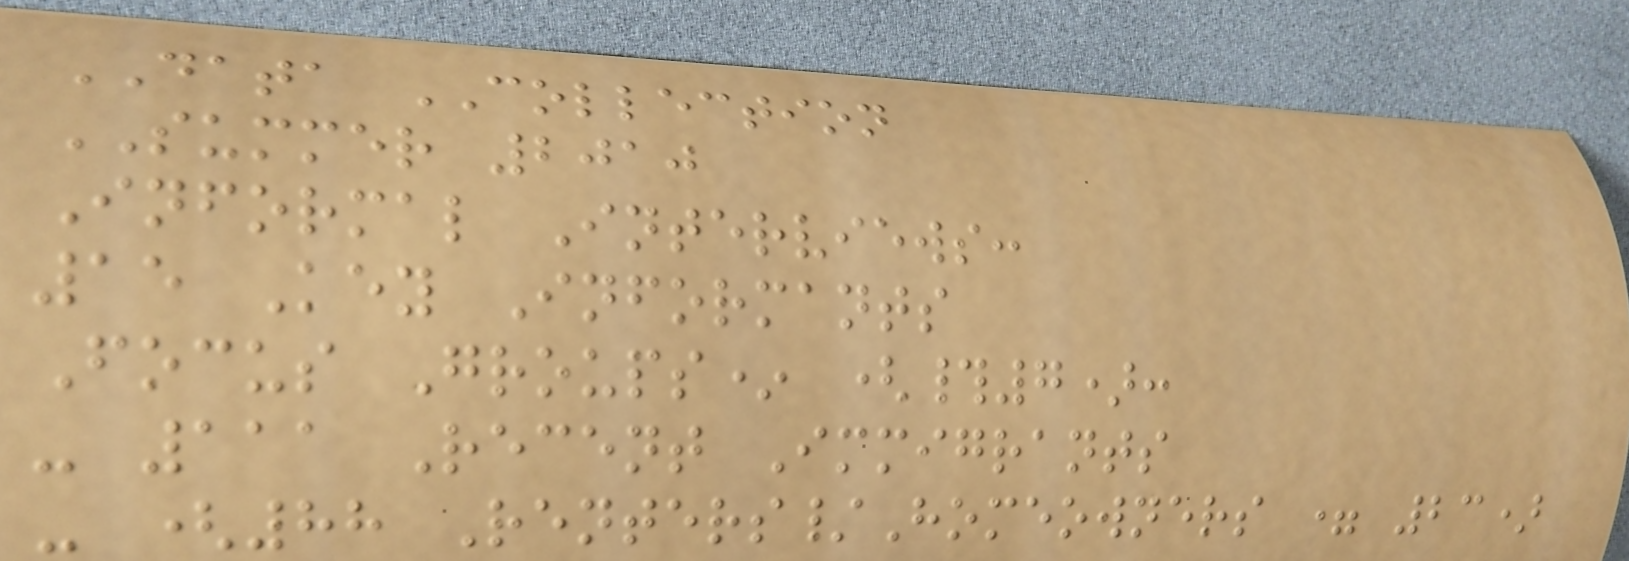DATA COLLECTION
SUMMER 2010
Informal Interviews:
15 Key Informants
Focus Groups* (#7):
- 111 Recent Immigrants
- (88 Renters/Homeowners = 23)
